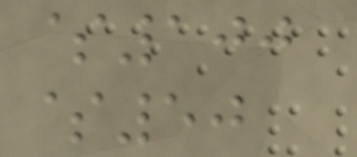$100
$50
